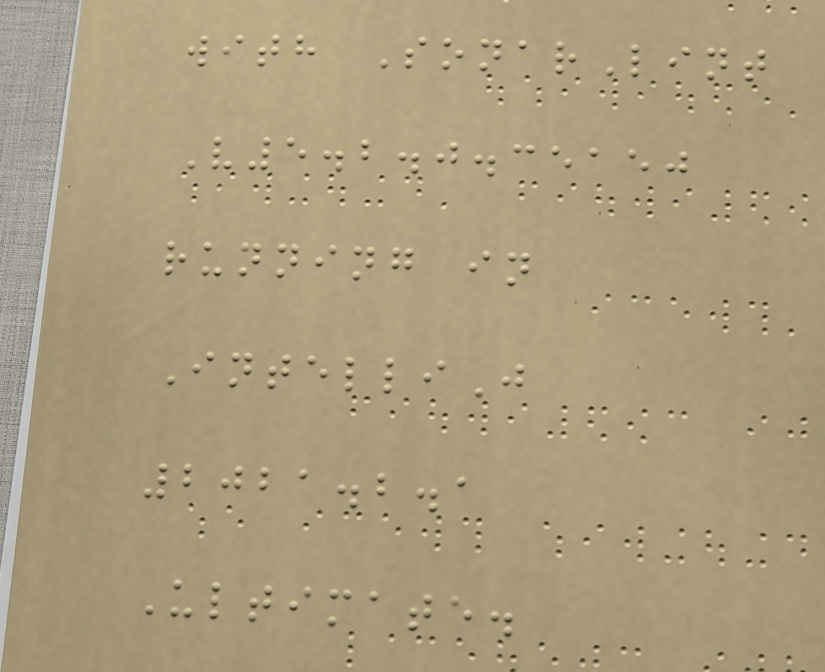with SonarLint
V5.2.0.35150
running in
IntelliJ
2021.2.1
Ultimate.
